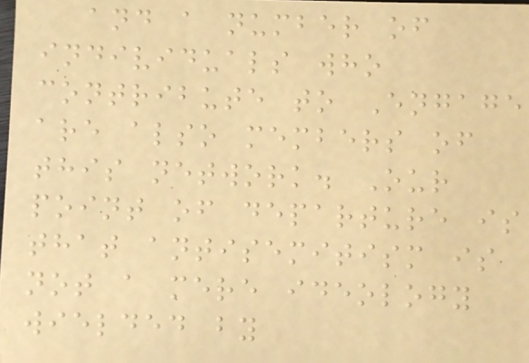and a number of
individuals who
contribute to Engage
are also members of
this network. Our
point of departure is
that antisemitism is
not a mere ideology
wielded by
